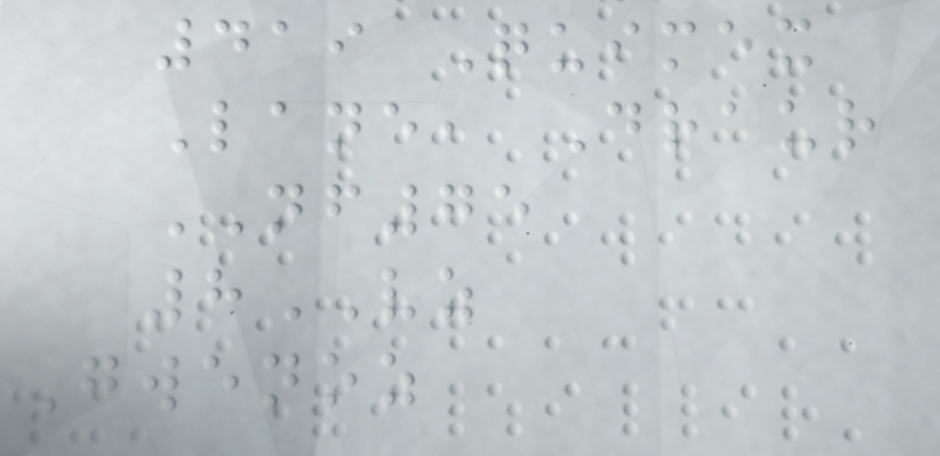419 Quimex
Lane, Draur
NF75
8VZ
Gwenoz
